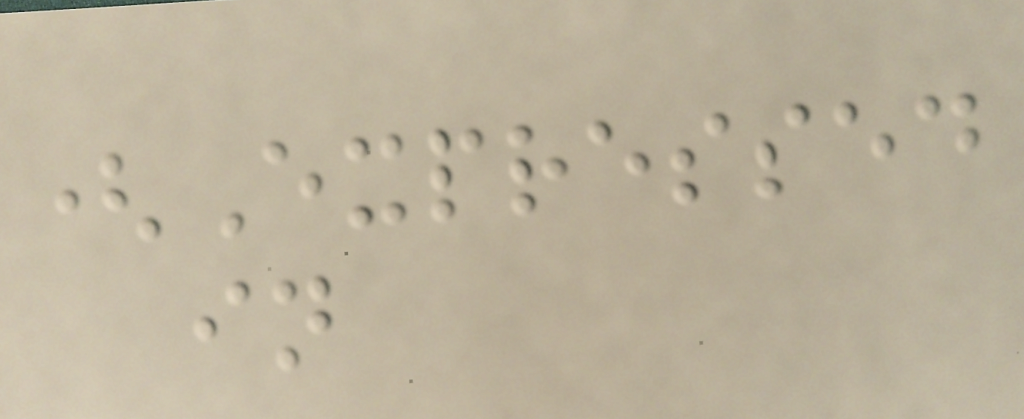(Expressed
in
